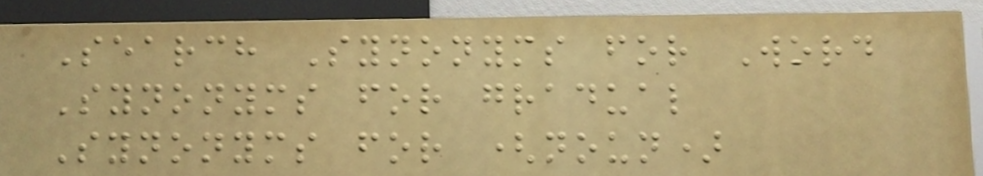Search Synonyms for Word
Synonyms for gradual
Synonyms for (noun)
